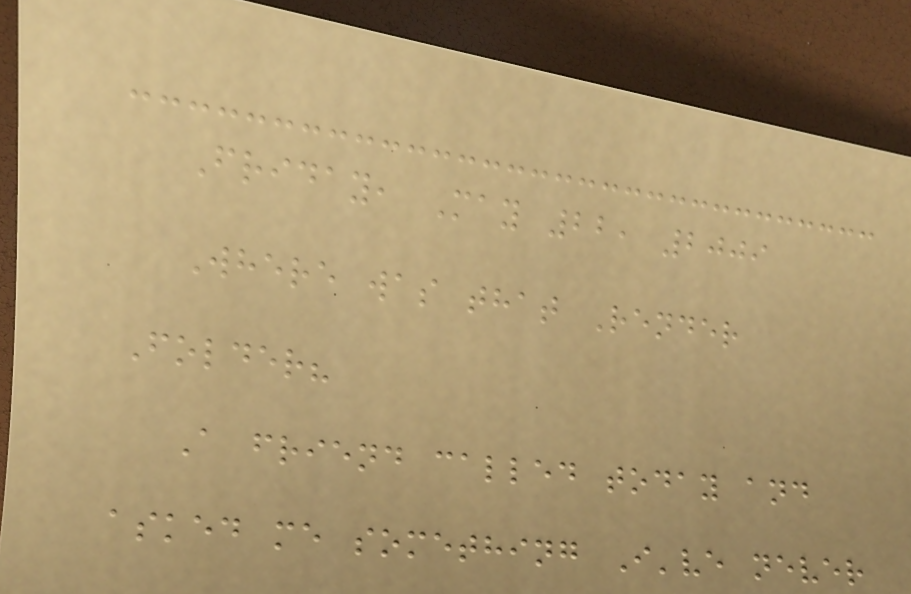Friday, May 22, 2009
Where was that Render
Folder?
A friend called today and
asked me something I've never
